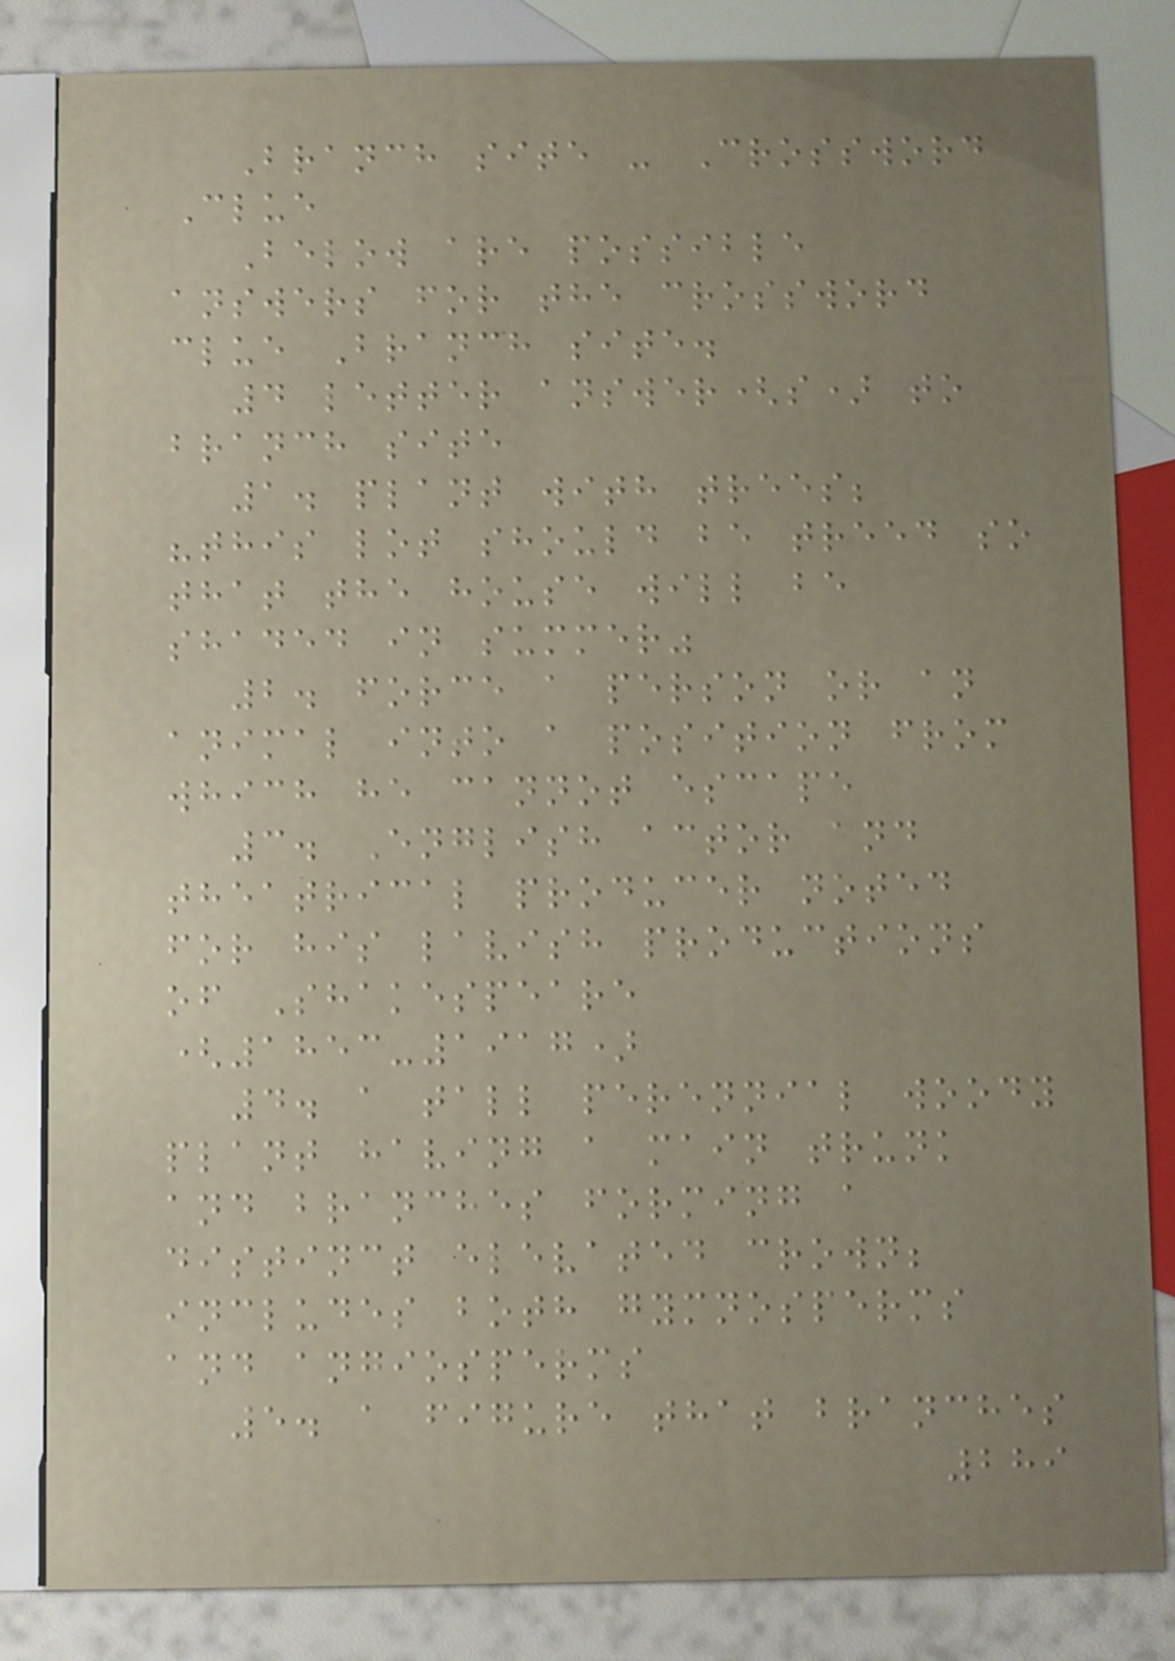Branch site - Crossword
Clue
Below are possible
answers for the crossword
clue Branch site.
4 letter answer(s) to
branch site
1. plant with trees;
"this lot should be treed so
that the house will be
shaded in summer"
2. force a person or an
animal into a position from
which he cannot escape
3. English actor and
theatrical producer noted
for his lavish productions
of Shakespeare
(1853-1917)
4. a tall perennial woody
plant having a main trunk
and branches forming a
distinct elevated crown;
includes both gymnosperms
and angiosperms
5. a figure that branches
289
